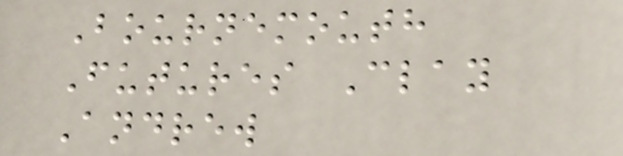Bournemouth
Futures Clay
Andrew
